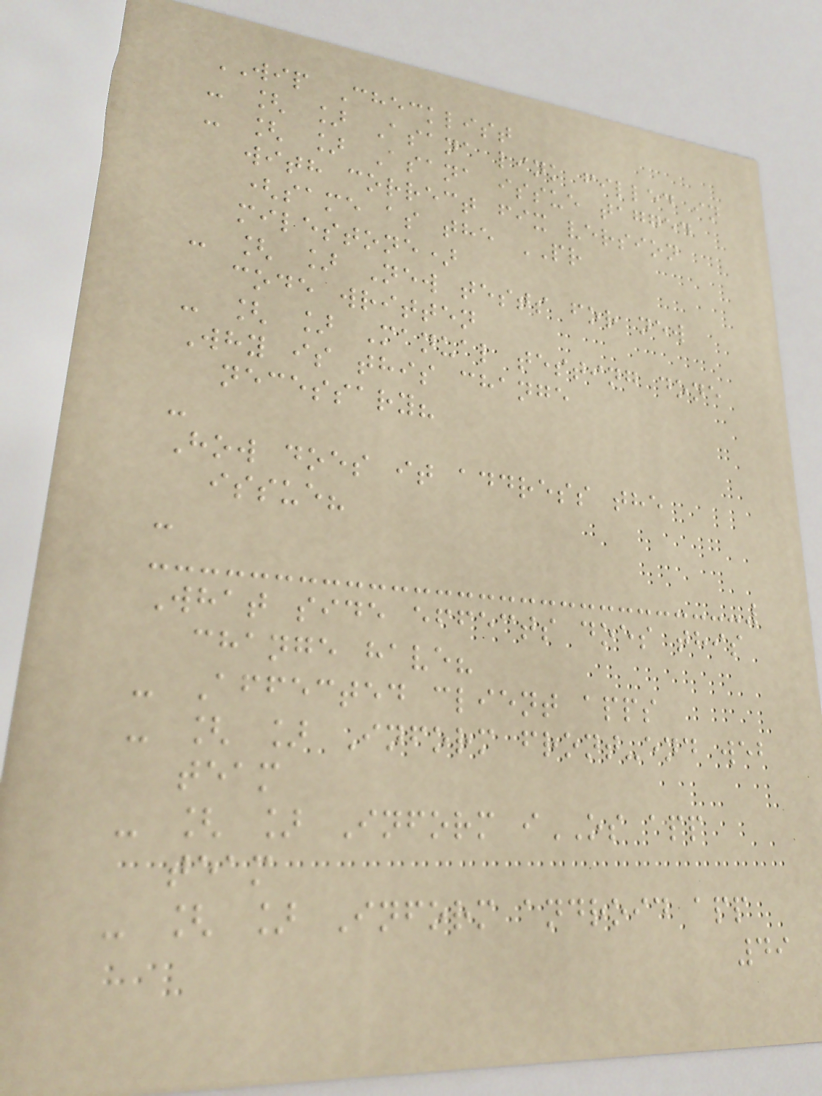WIP Checklist
- [ ] Asana link filled in
- [ ] Asana issue tagged
with correct fix version
(same as the PR
milestone)
- [ ] New tests for new
code written
- [ ] Manual testing done
Why is this change
necessary?
-
How does it address the
issue?
-
What side effects does this
change have?
- Affected client apps
- [ ] Inform front-end web
team
- [ ] Inform iOS app
team
- [ ] Inform android app
49
